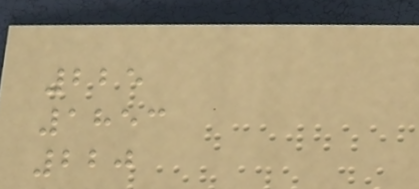225
1853
220
